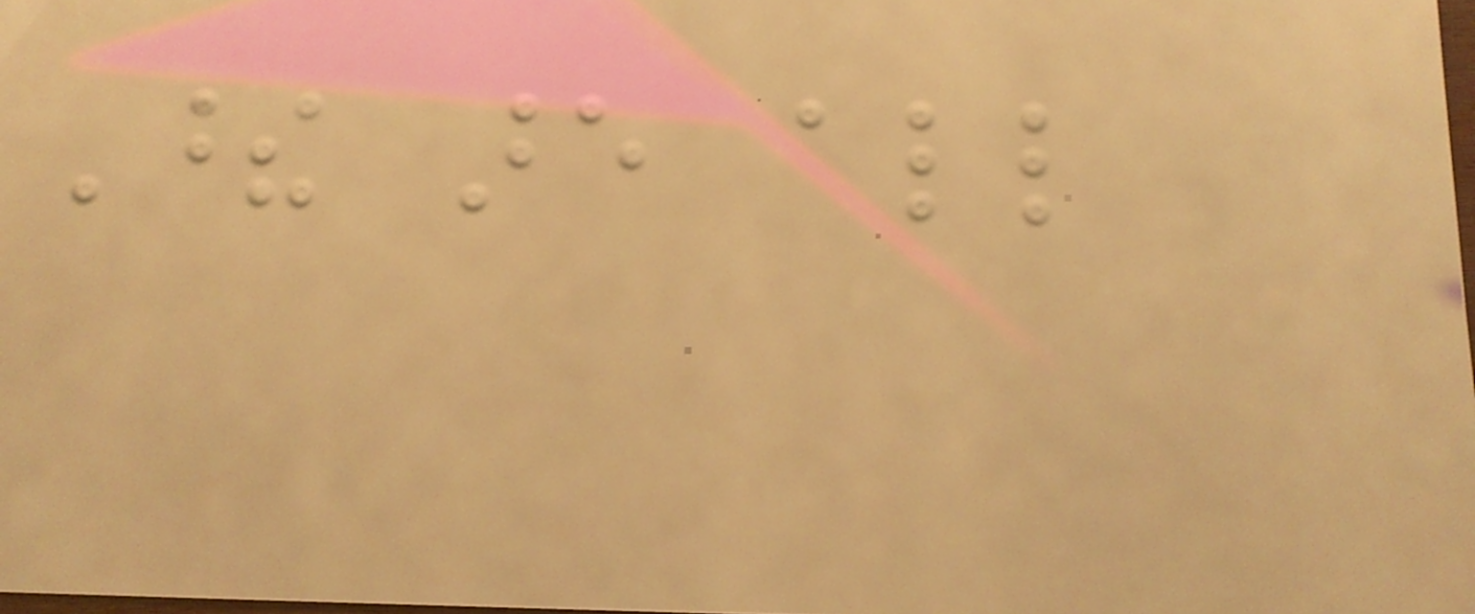These are all
